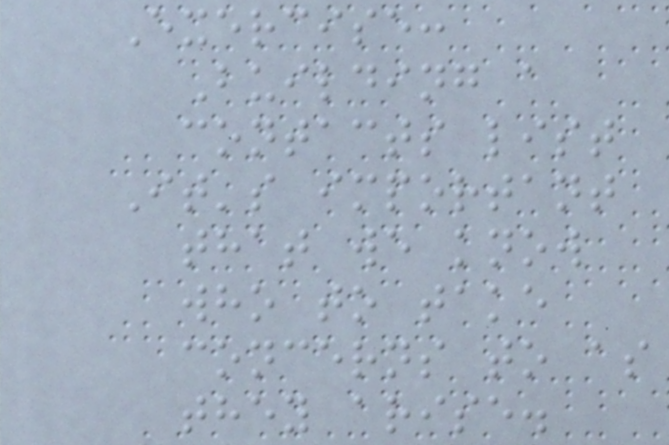Exercise:
Building a
contacts list
It's important
that we know
who to take
concerns to as
they arise.
